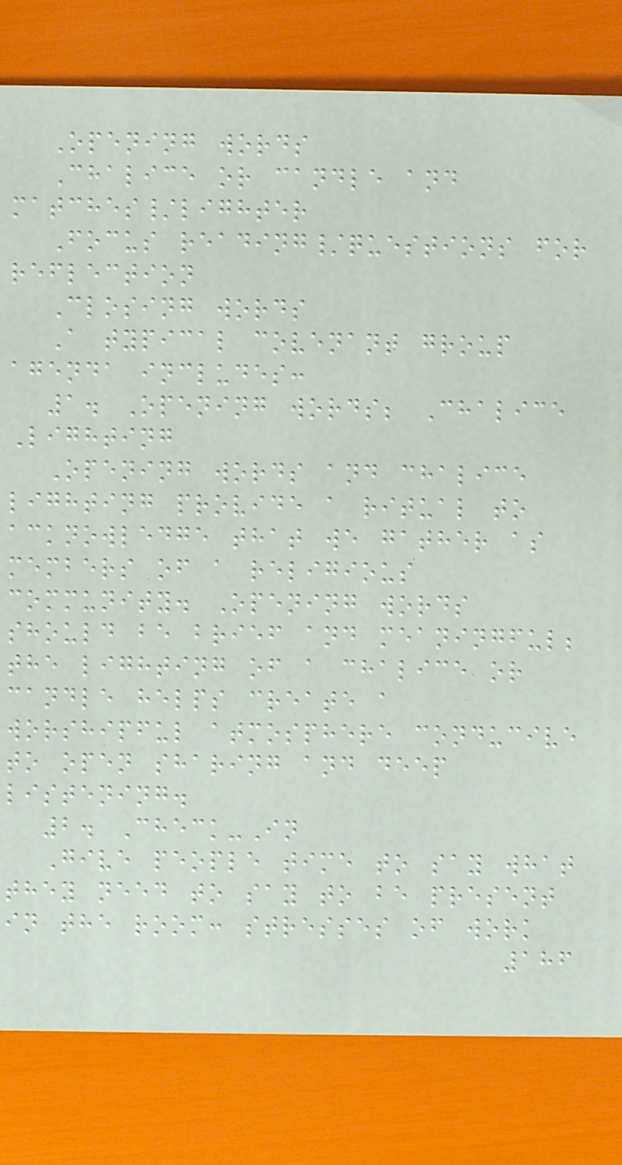Opening words
Chalice or candle and
matches/lighter
Focus reading/questions for
reflection
Closing words
A typical covenant group
agenda includes:
1. Opening words; Chalice
Lighting
Opening words and chalice
lighting provide a ritual to
acknowledge that we gather as
members of a religious
community. Opening words
should be brief and meaningful;
the lighting of a chalice or
candle helps create a
worshipful atmosphere conducive
to open sharing and deep
listening.
2. Check-In
Give people time to say what
they need to say to be present
in the room: stresses of work
186
